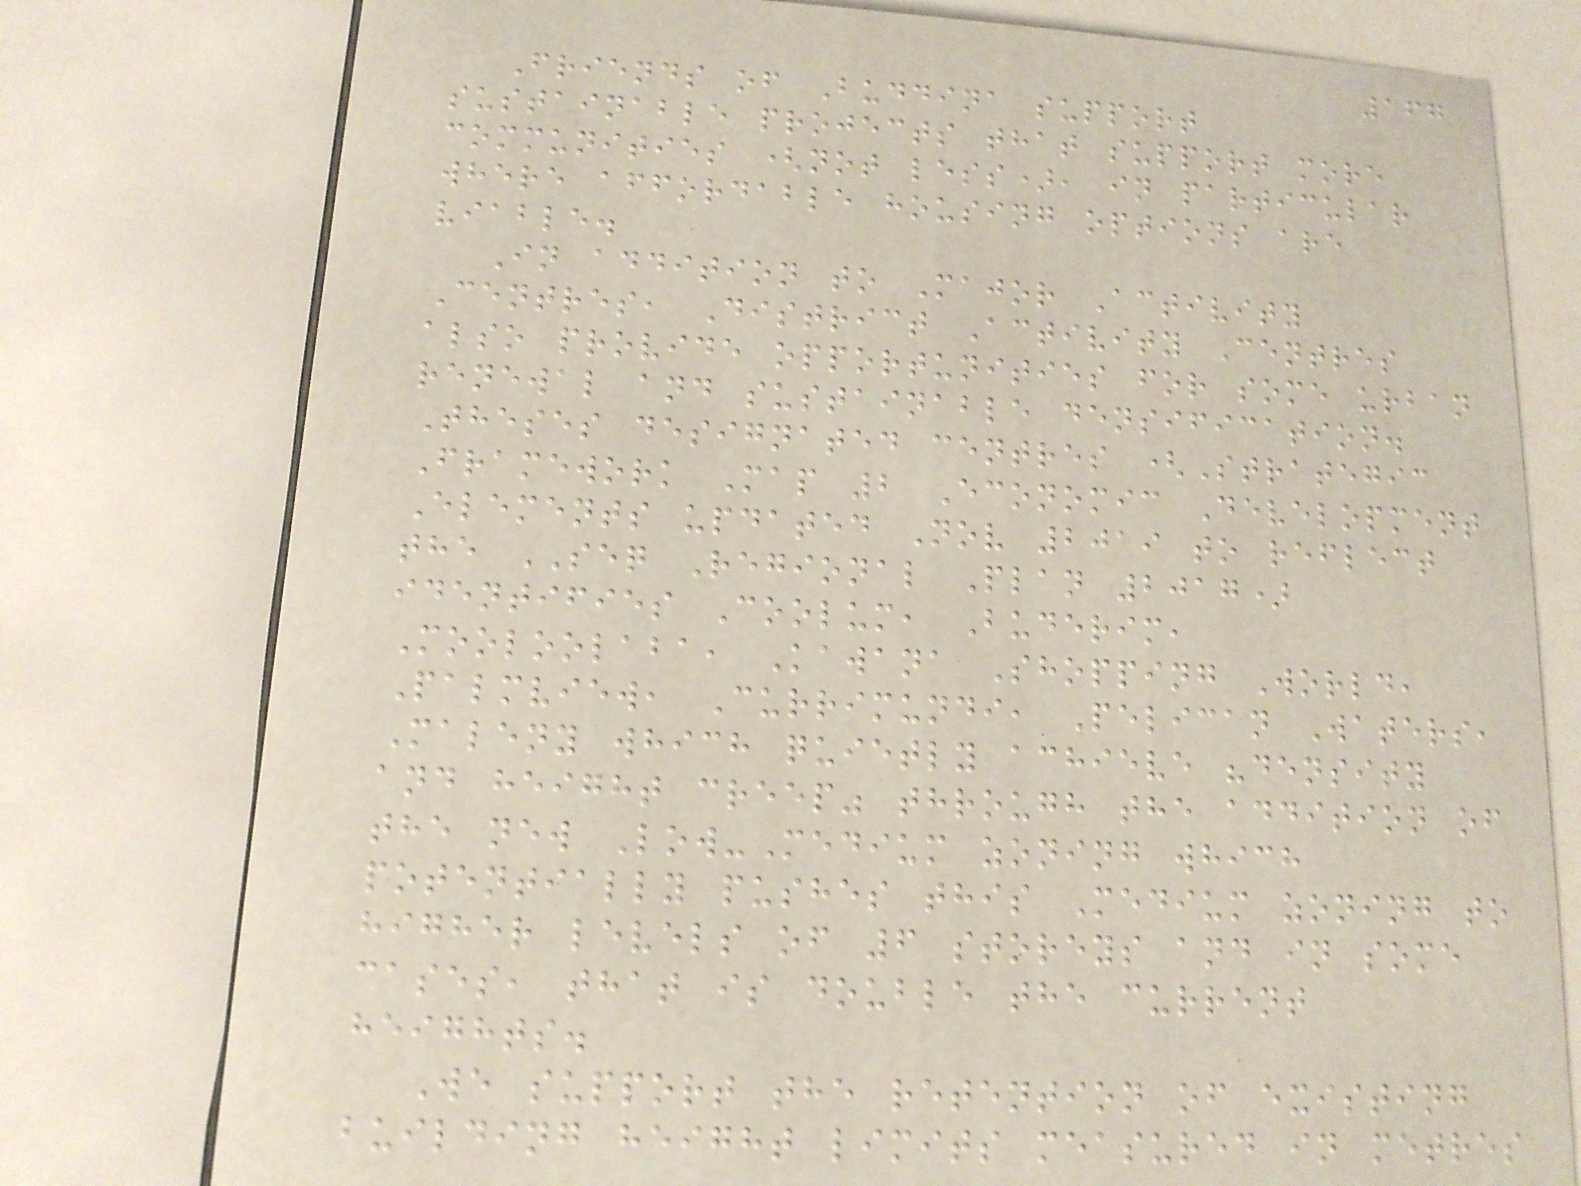167
Friends of Buddina support
sustainable projects that support more
communities (not less), in particular
where affordable housing options are
viable.
In addition to Major Activity
Centres, District Activity Centres
also provide opportunities for some urban
renewal and sustainable densification.
Theses designated centres (Strategic
Framework Map 2 Economic Development
Elements updated Nov 2019 to reflect
the SEQ Regional Plan 2017)
identifies Coolum, Buderim,
Mooloolaba, Kawana Shopping World,
Palmview, Currimundi, Pelican Waters,
Maleny which quietly achieve "density
and height creep" through the addition of
the new Low-Medium zoning which
potentially pushes this Medium zoning to
higher levels of 6 storeys and in some
cases, that is double the current
heights.
We support the retention of existing
building height limits measured in metres
